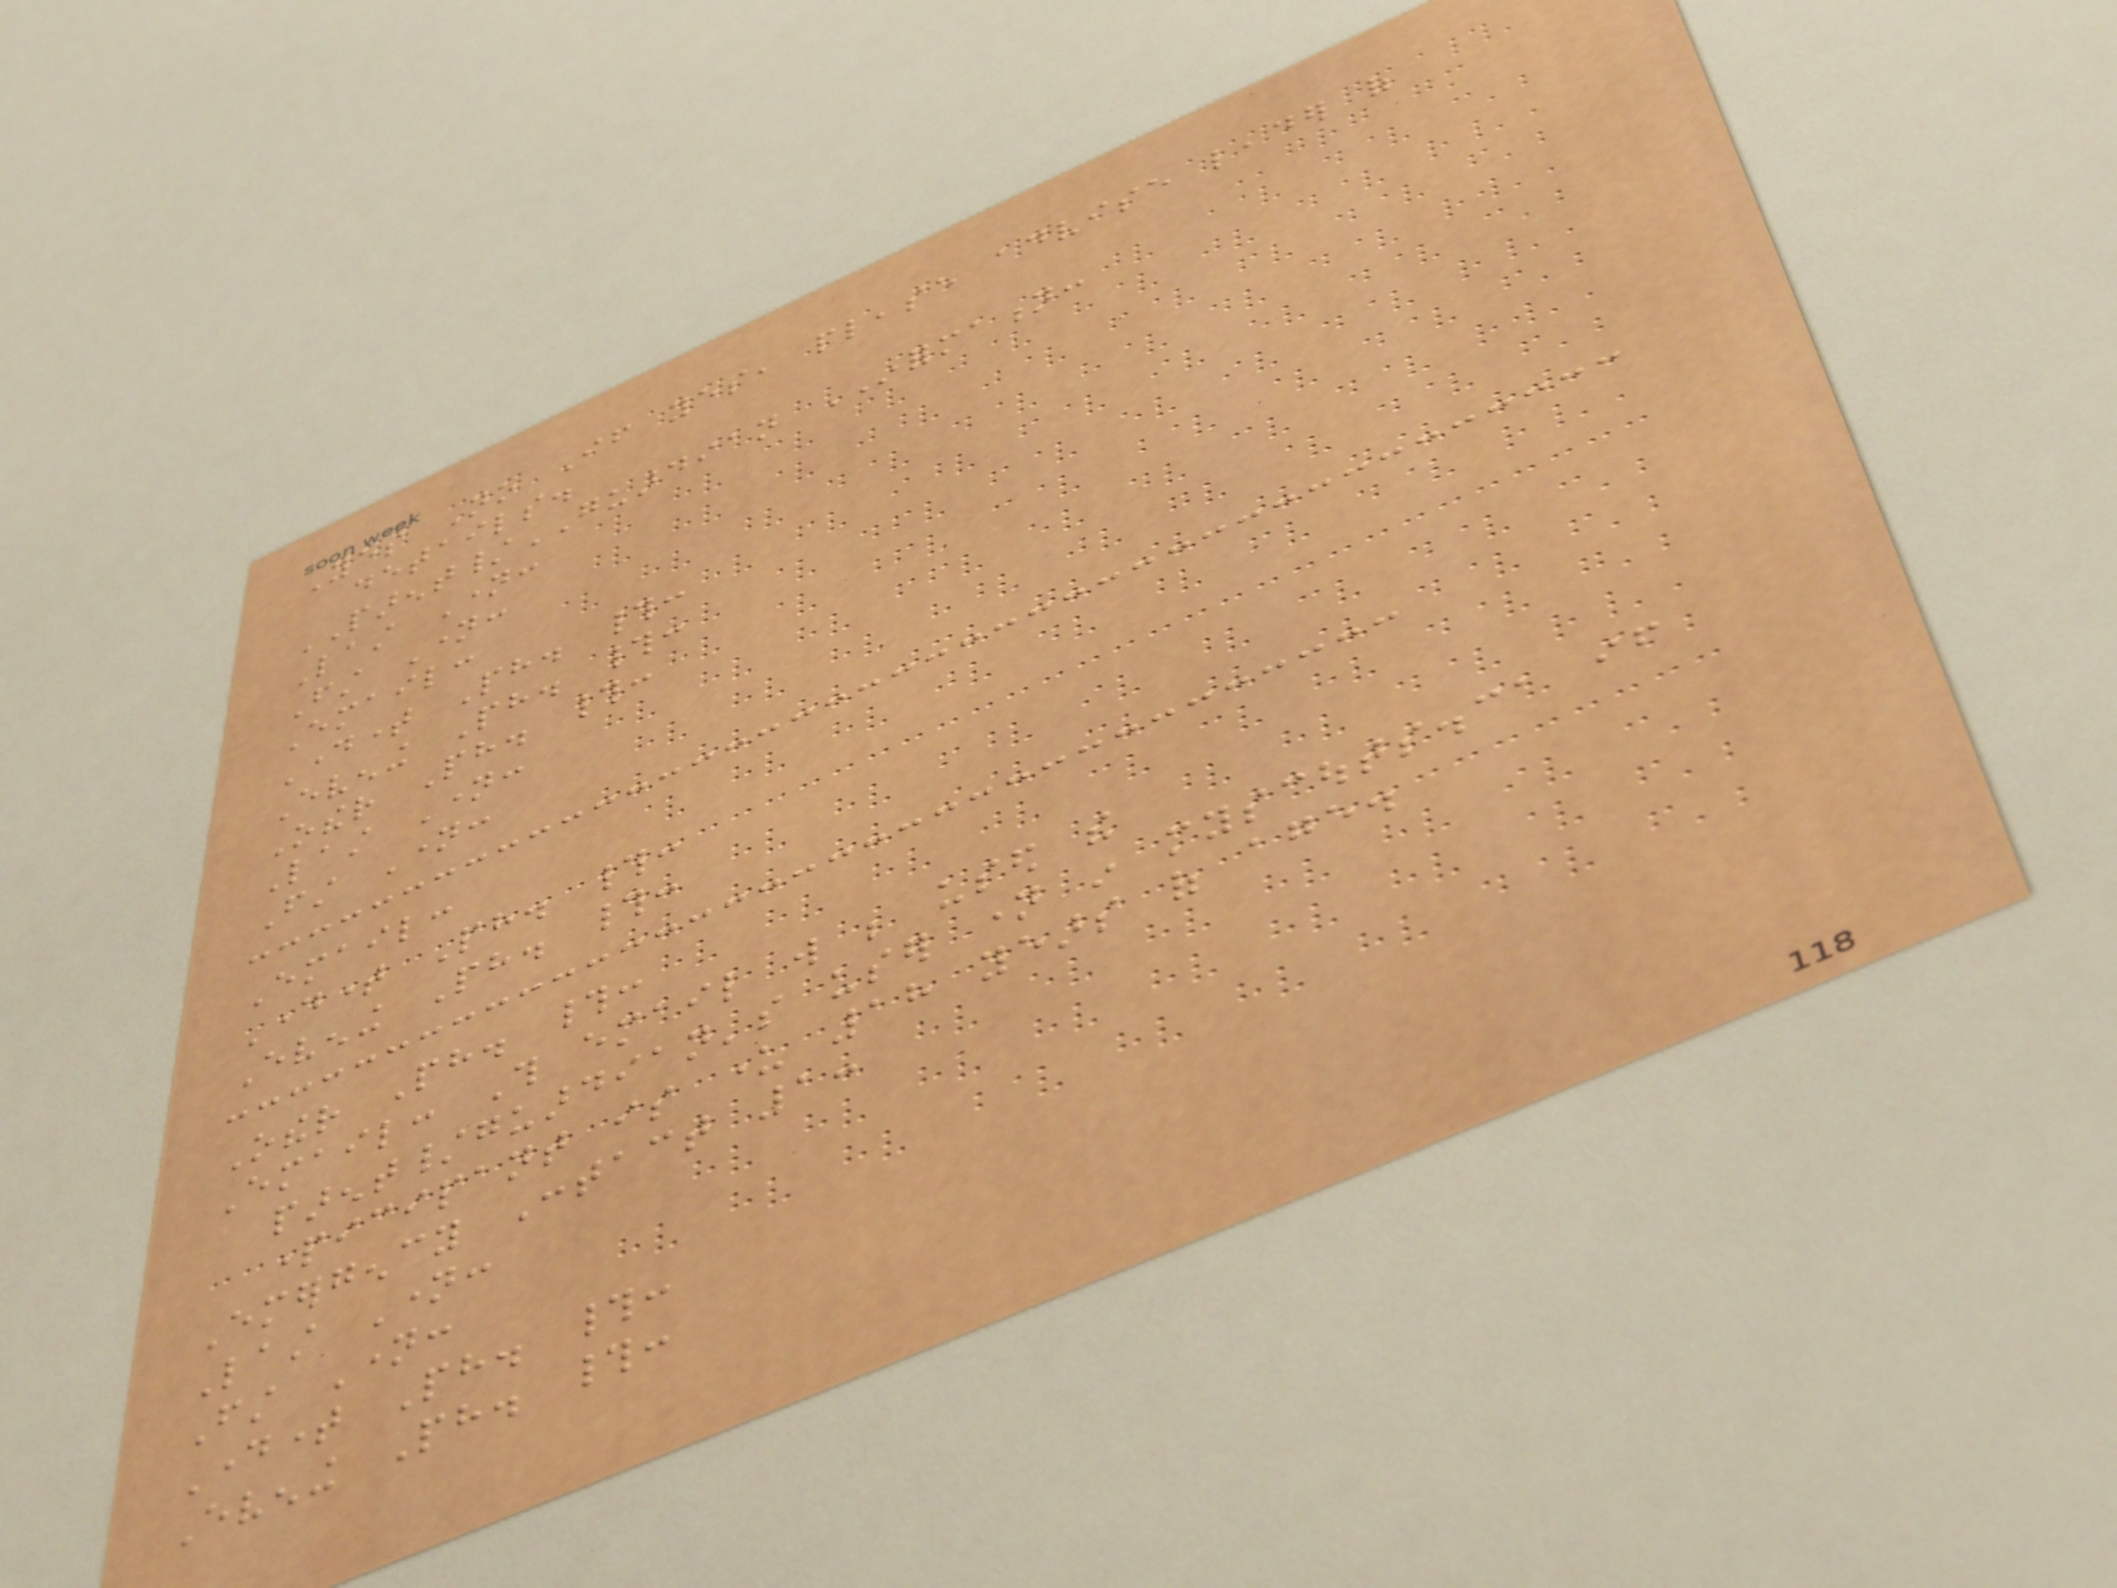Yes No If yes, please advise leader of
details.
PARENT/GUARDIAN INFORMATION:
Last Name:
First Name:
Email:
Daytime Ph. #:
Evening Ph. #:
Other Ph. #:
Last Name:
First Name:
Email:
Daytime Ph. #:
Evening Ph. #:
Other Ph. #:
Email: This email will be used the
parent/guardian's user name in myscouts.ca if
participant is under 18 years of age.
Emergency Contact 1:
Last Name:
First Name:
Daytime Ph. #:
Evening Ph. #:
